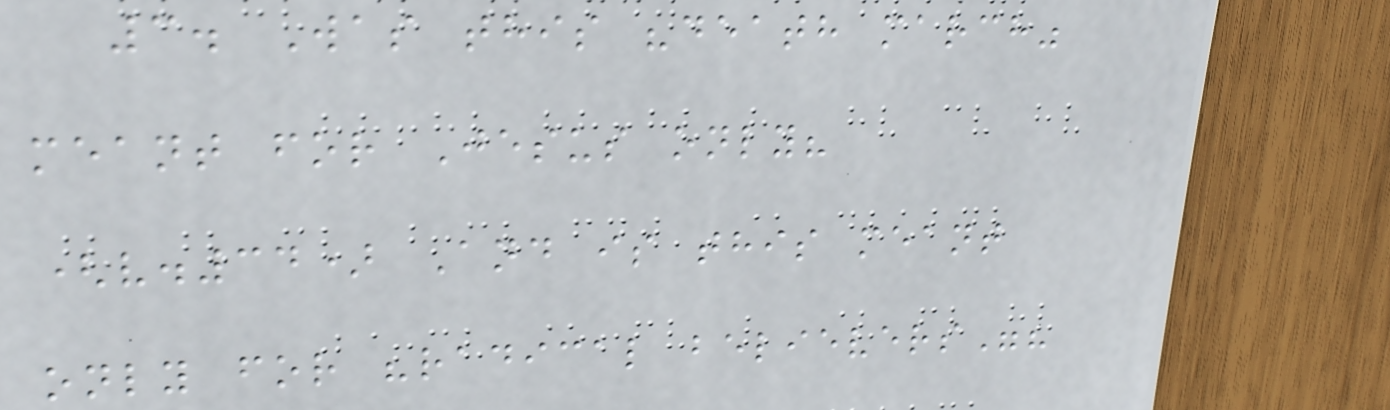3. Was this "death march"
meant for Jesus only?
(v.34) And is this meant
only for "radical believers"?
